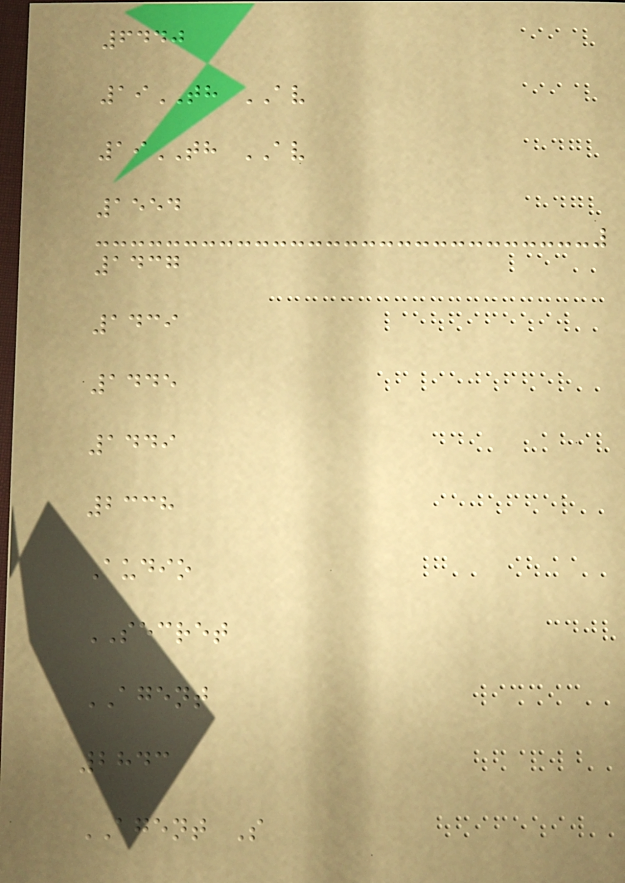6440
19TH AV
19TH AV
1554
1437
1439
1445
1449
2338
Audio
SECRET
AGENT
2843
AGENT S
